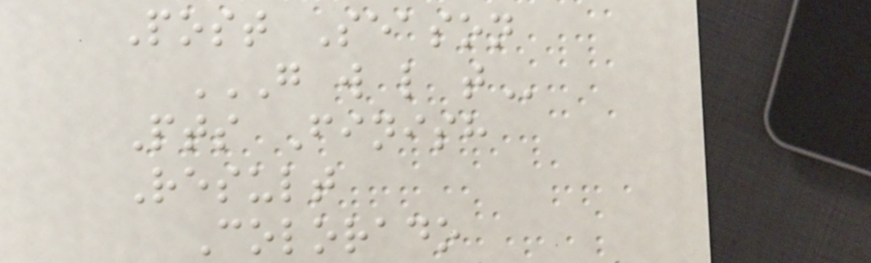Post Season
G W L T
Pts Finish
Result
Colorado
